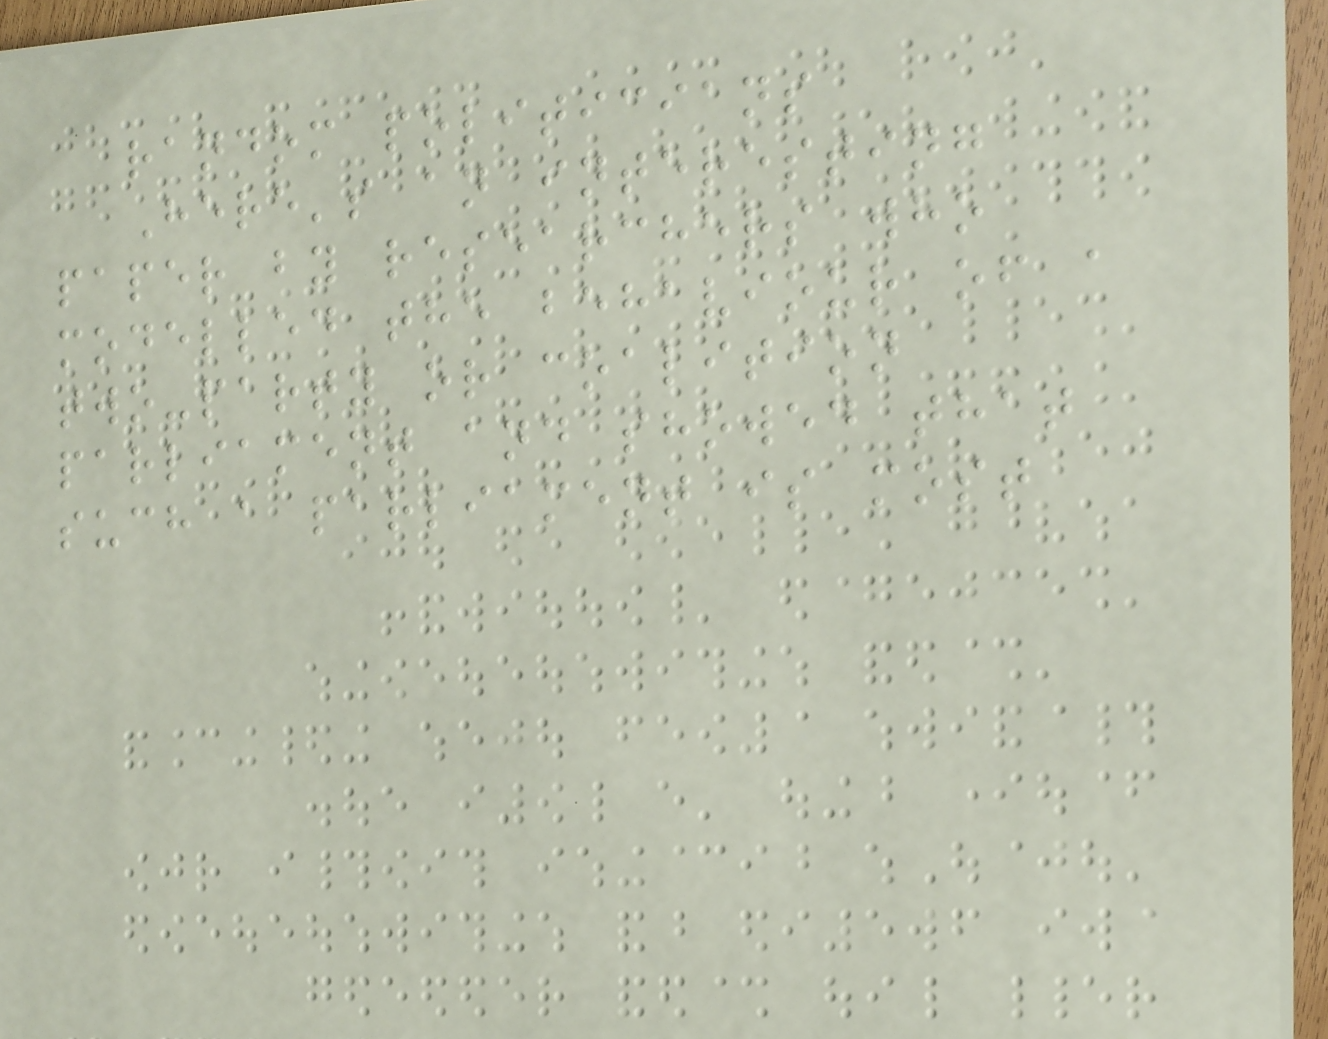random politicians
Here's an interesting
paper by researchers who
modelled the behaviour of a
two-party or coalition
parliament and showed that
such a parliament is most
